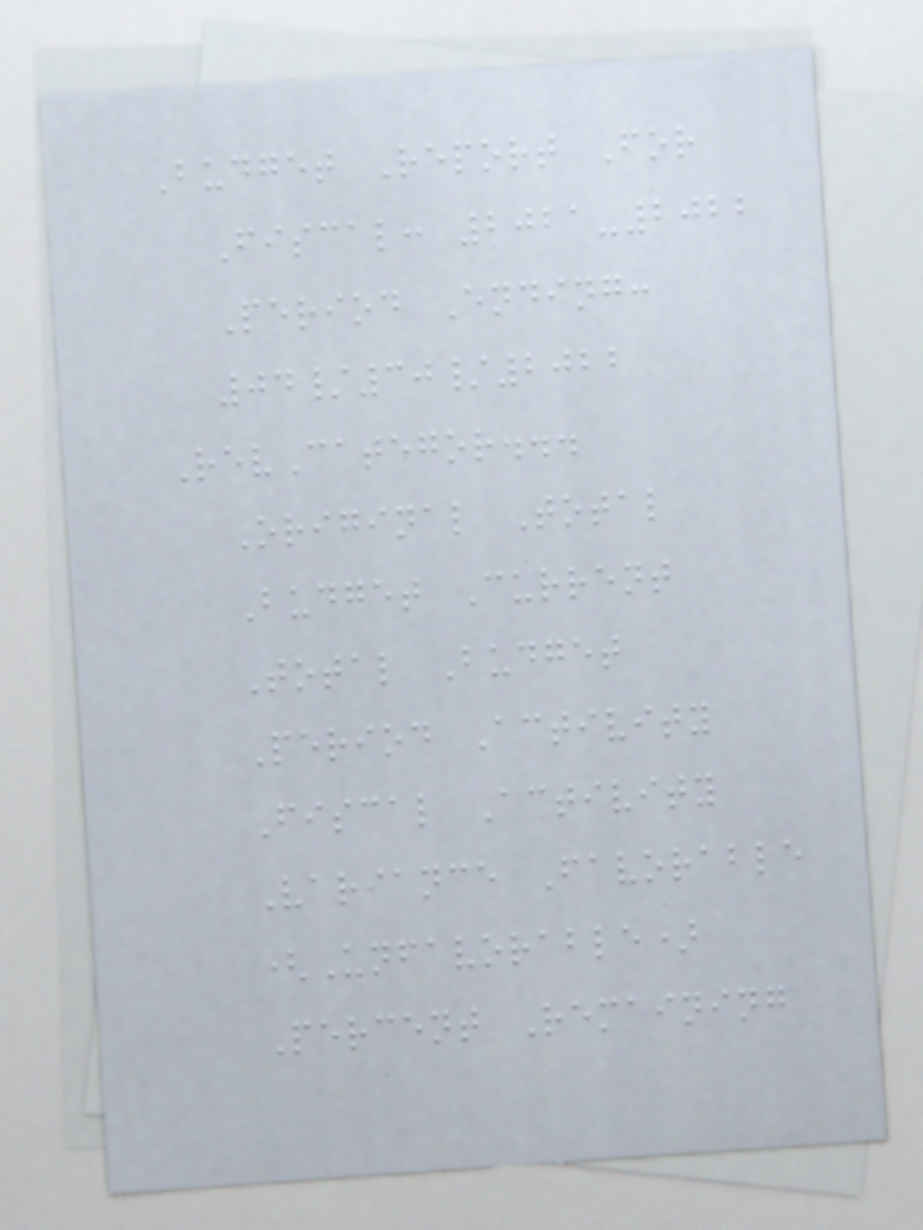Budget Report For
Fiscal: 2021-2022
Period Ending:
04/30/2022
RevCategor...
Original Total
Budget Current
Total Budget
Period Activity
Fiscal Activity
Variance Favorable
(Unfavorable)
Percent Remaining
